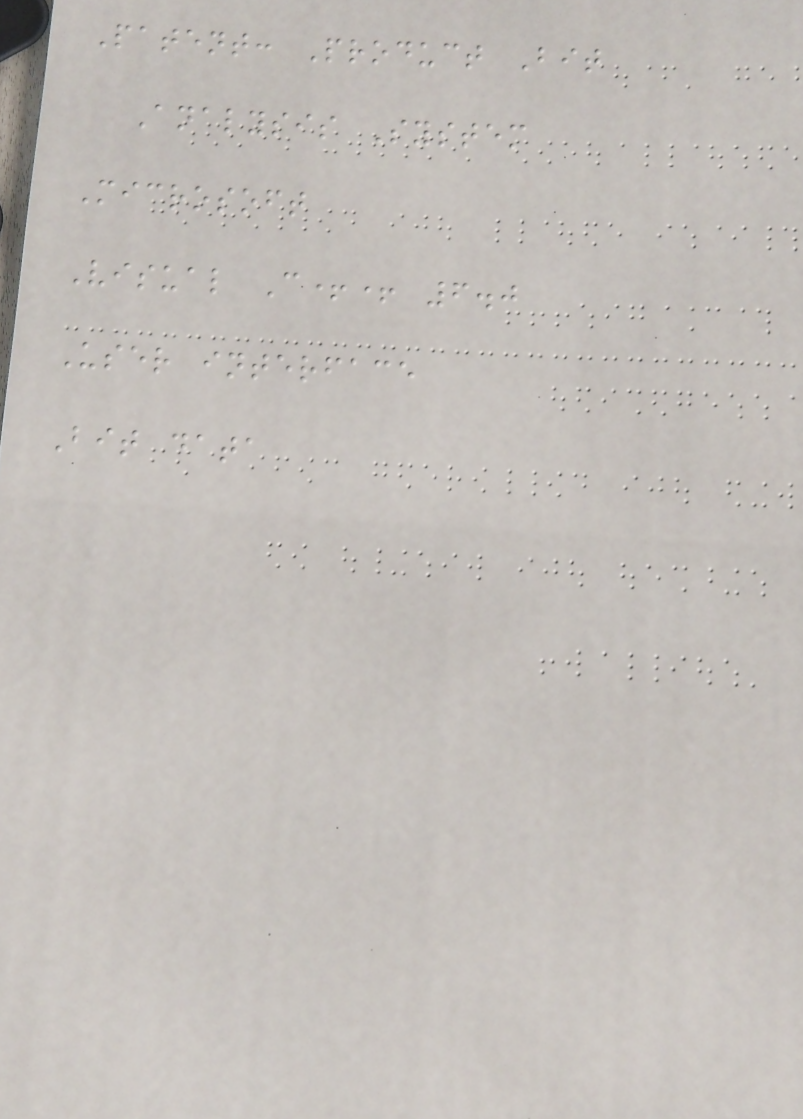Patent: Product Bit
Analysis System
Microsoft
Visual C++ 6.0
User interface
Bit data
